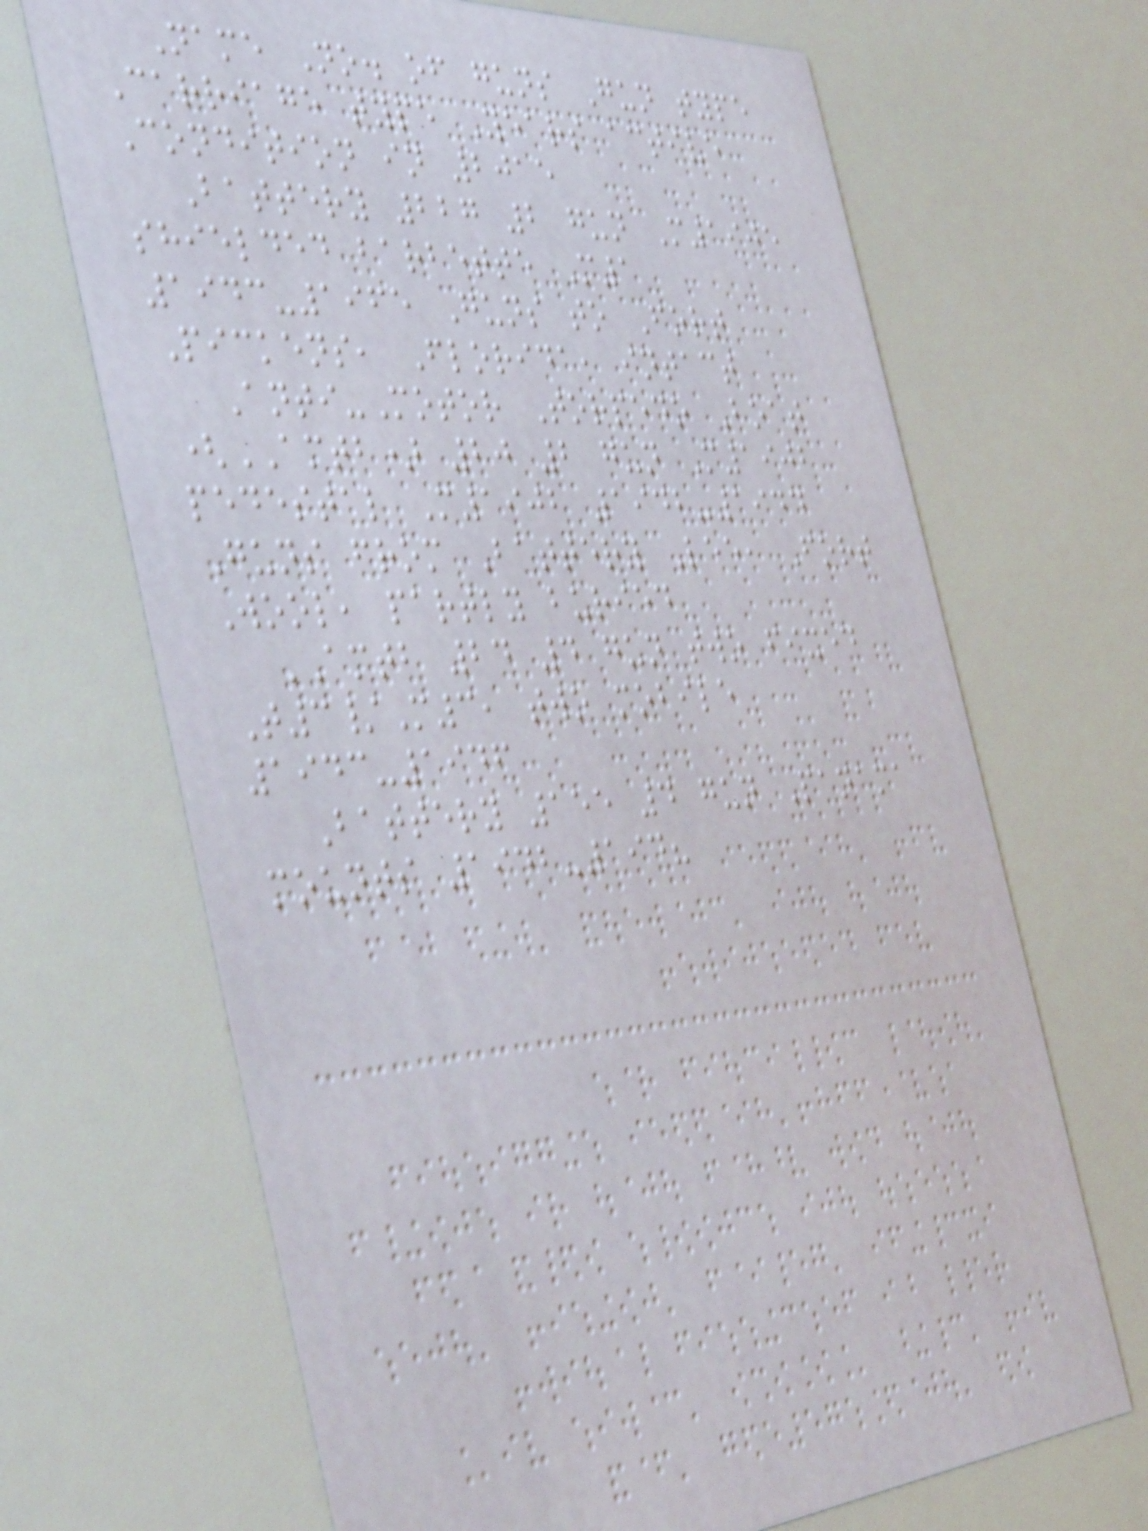Name No. of guns Gun type
Carriage type Years active
Condition in 2015
Battery 227 2 gun M1905
shielded barbette M1
1943-1965 Guns to Fort
Pickens, Florida, intact
Anti-Motor Torpedo Boat
(AMTB) 20 2 gun M1902
pedestal M1902 1942-1944
Guns from Battery Lee, Fort
Wool, partly buried
AMTB 24 4 gun two fixed
T3/M3, two mobile
1943-1946
Battery 155 4 gun Panama
mounts 1942-194?
